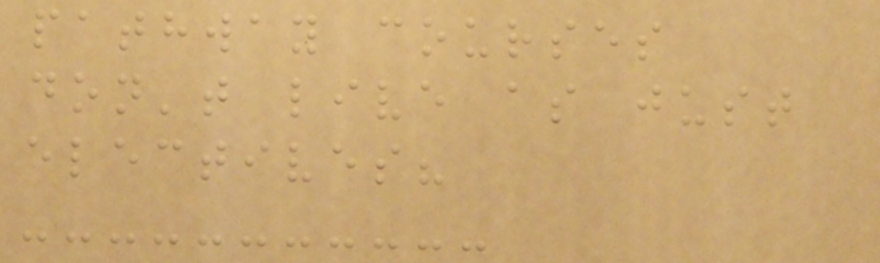pathway courses
don't live as just
electives?
